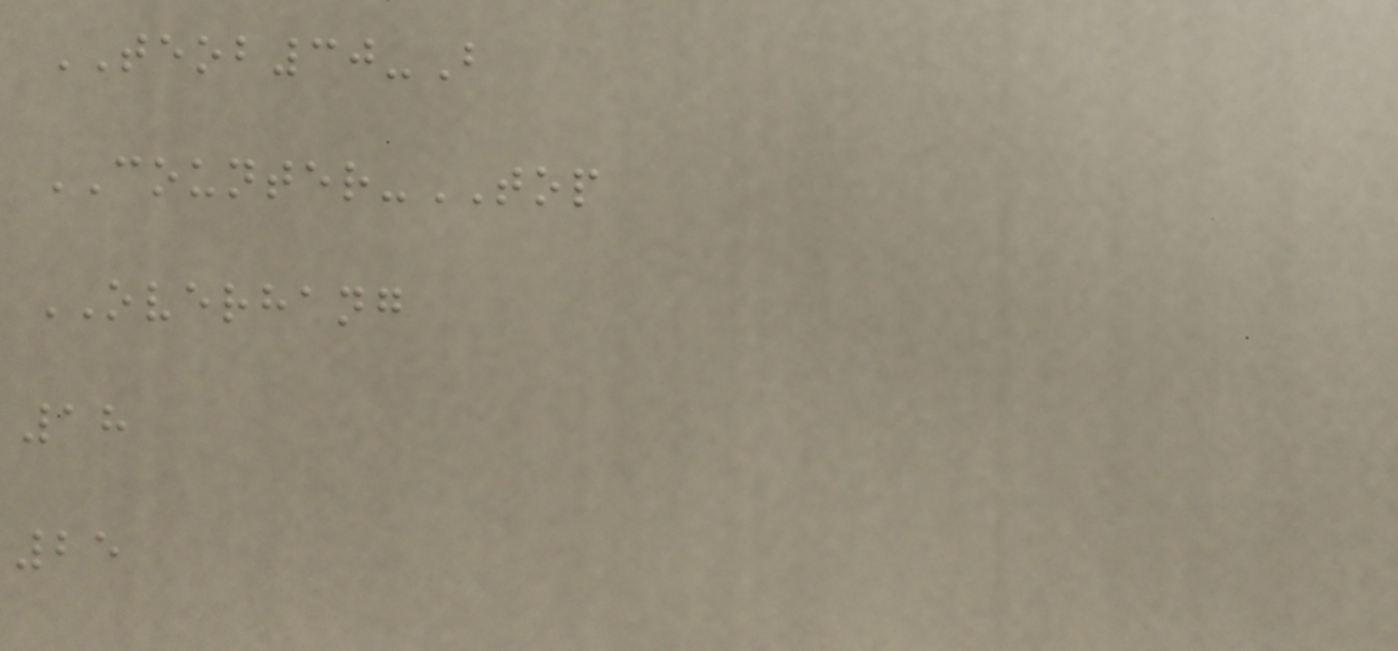TEOB30-B
COUNTER-TOP
OVERHANG
18
25
